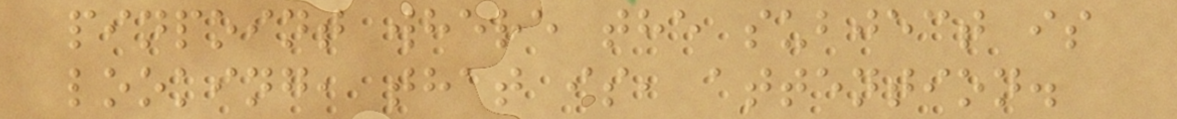pinpoint where the subject is
looking, that is, attention.
